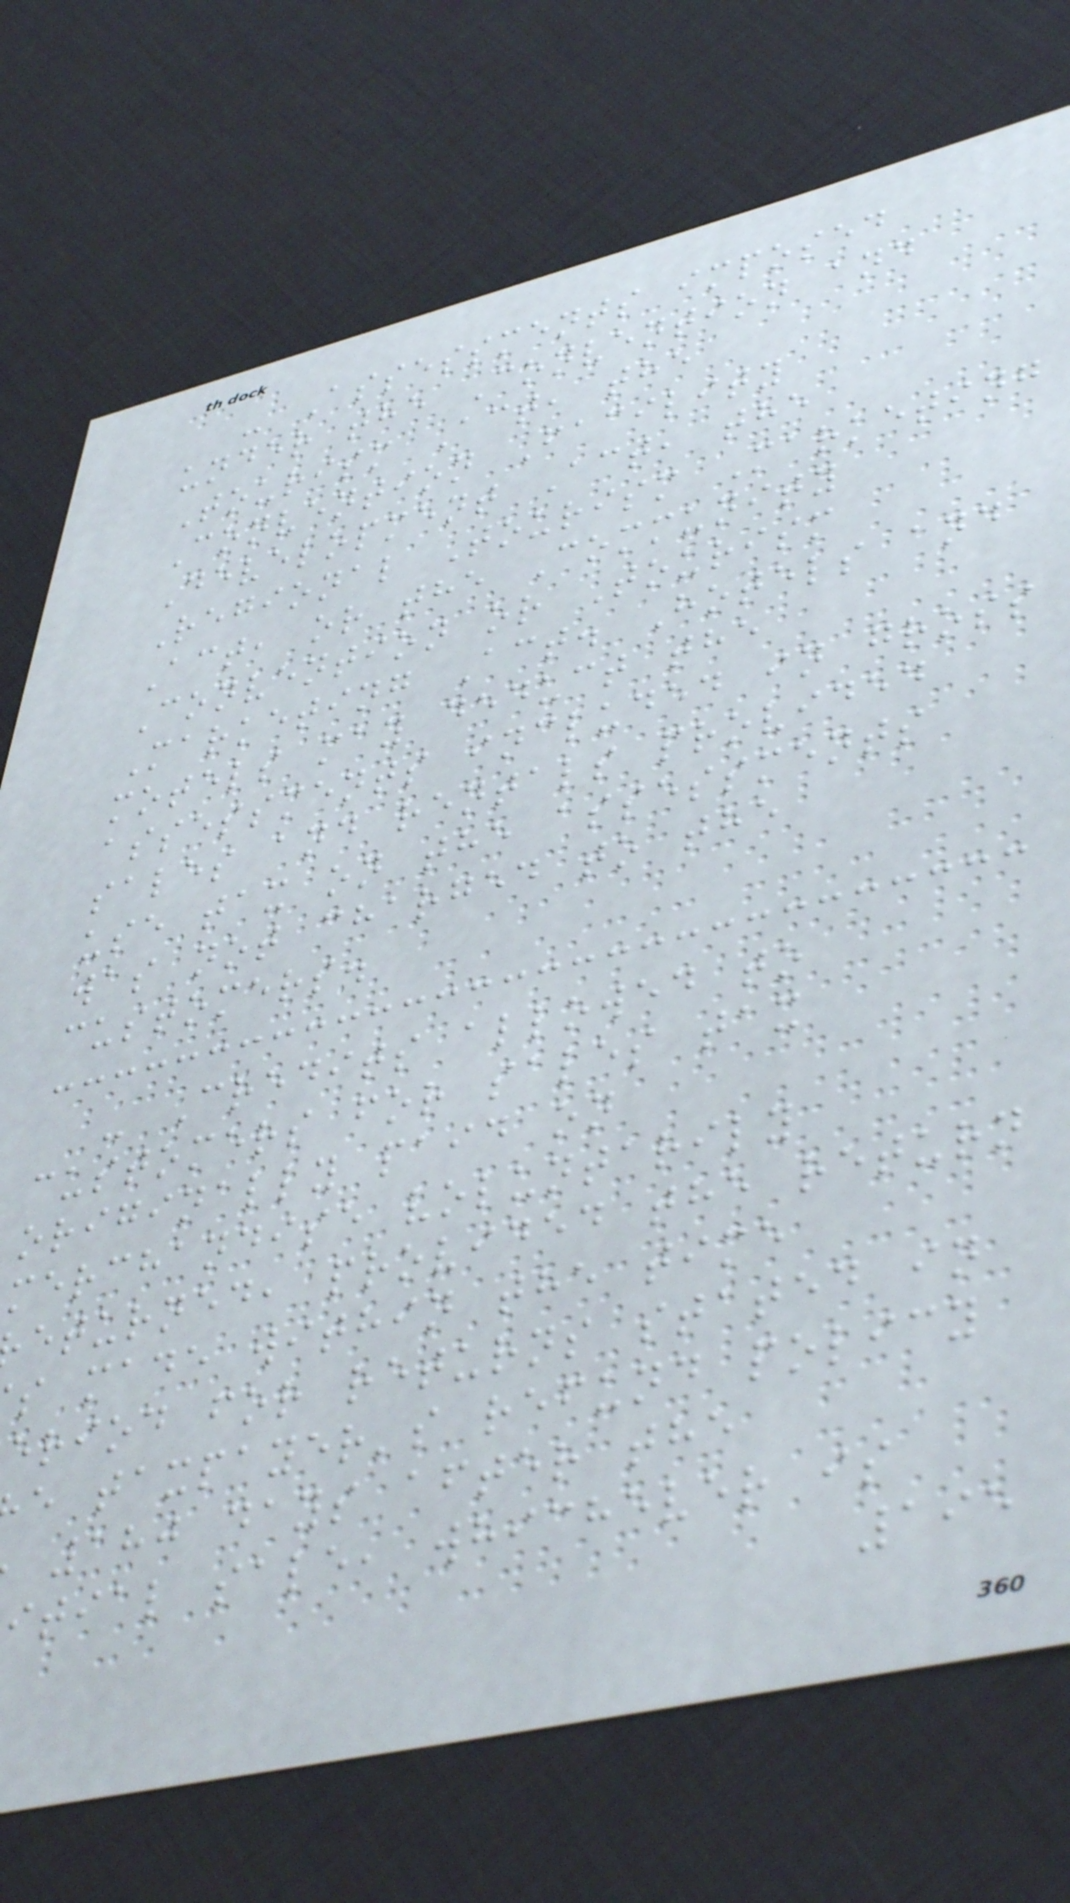- Assessments imposed
under the Convention and
Tourism Act, the
Convention Facility
Development Act, the
Regional Tourism Marketing
Act, or the Community
Convention or Tourism
Marketing Act. Hotels and
motels may deduct the
assessments included in gross
sales and rentals provided
use tax on the assessments
was not charged to the
customers.
- Credits allowed to
customers for sales tax
originally paid on
merchandise voluntarily
eturned, provided the return
s made within the time
eriod for returns stated in
e taxpayer's refund policy
180 days after the
itial sale, whichever is
195
